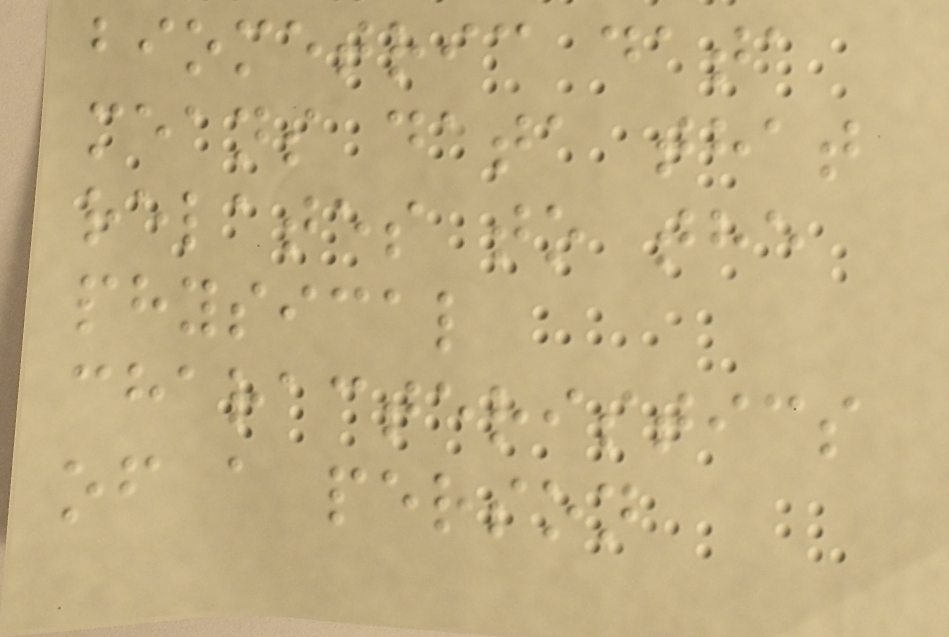biometric data
means data that
relates to the
physical
characteristics
of a person
